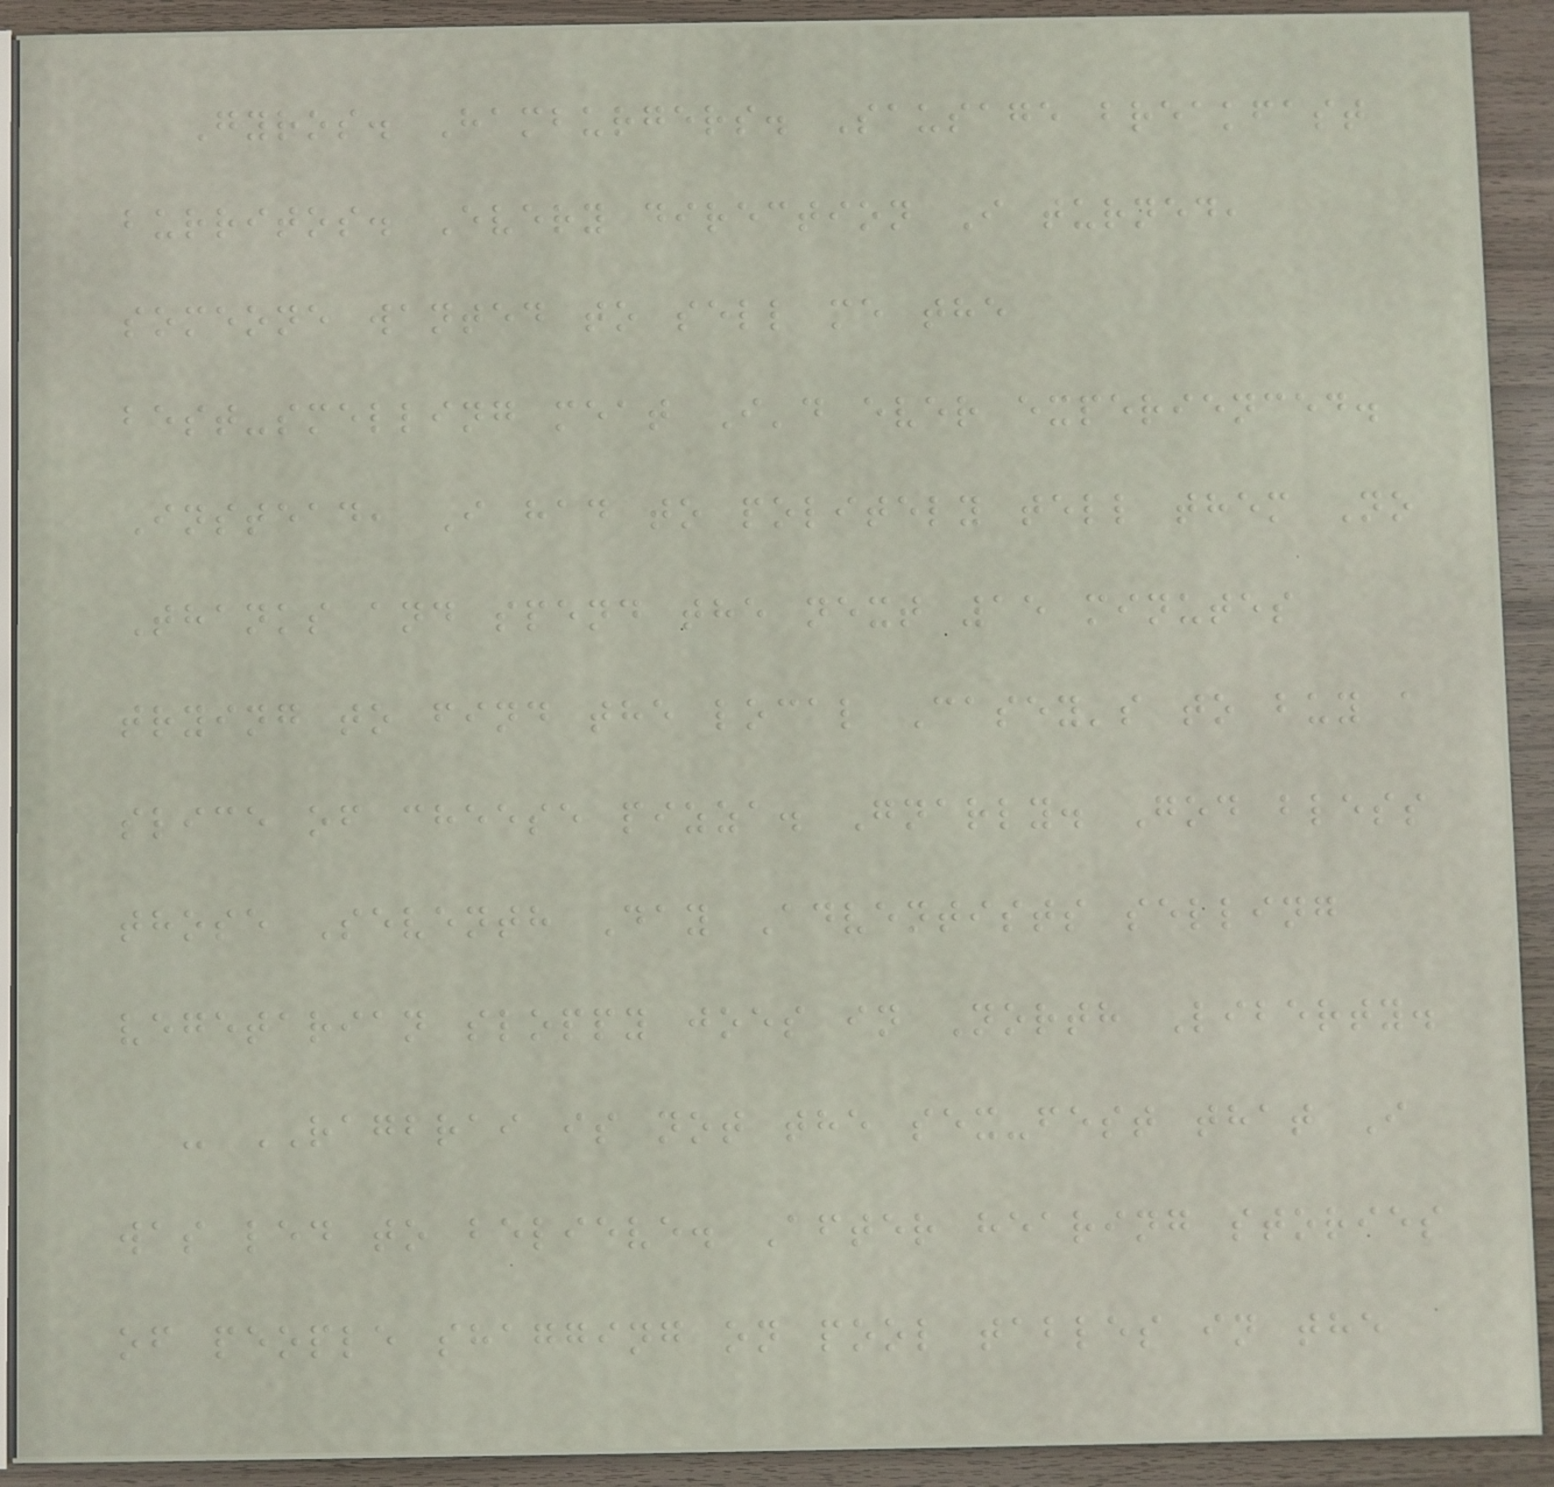Gyros. Hamburgers. Sausage breakfast
burritos. Every direction I turned,
someone wanted to sell me the
best-smelling meat I'd ever experienced.
Instead, I had to politely tell them No
Thanks and spend the next 15 minutes
trying to find the local Casey's to buy a
slice of cheese pizza. Gnarly. God bless
those Seventh Day Adventists selling
vegetarian sloppy joes in North Liberty.
- RAGBRAI is not the sex-fest that I
was led to believe. After hearing stories
of people shagging on pool tables in the
